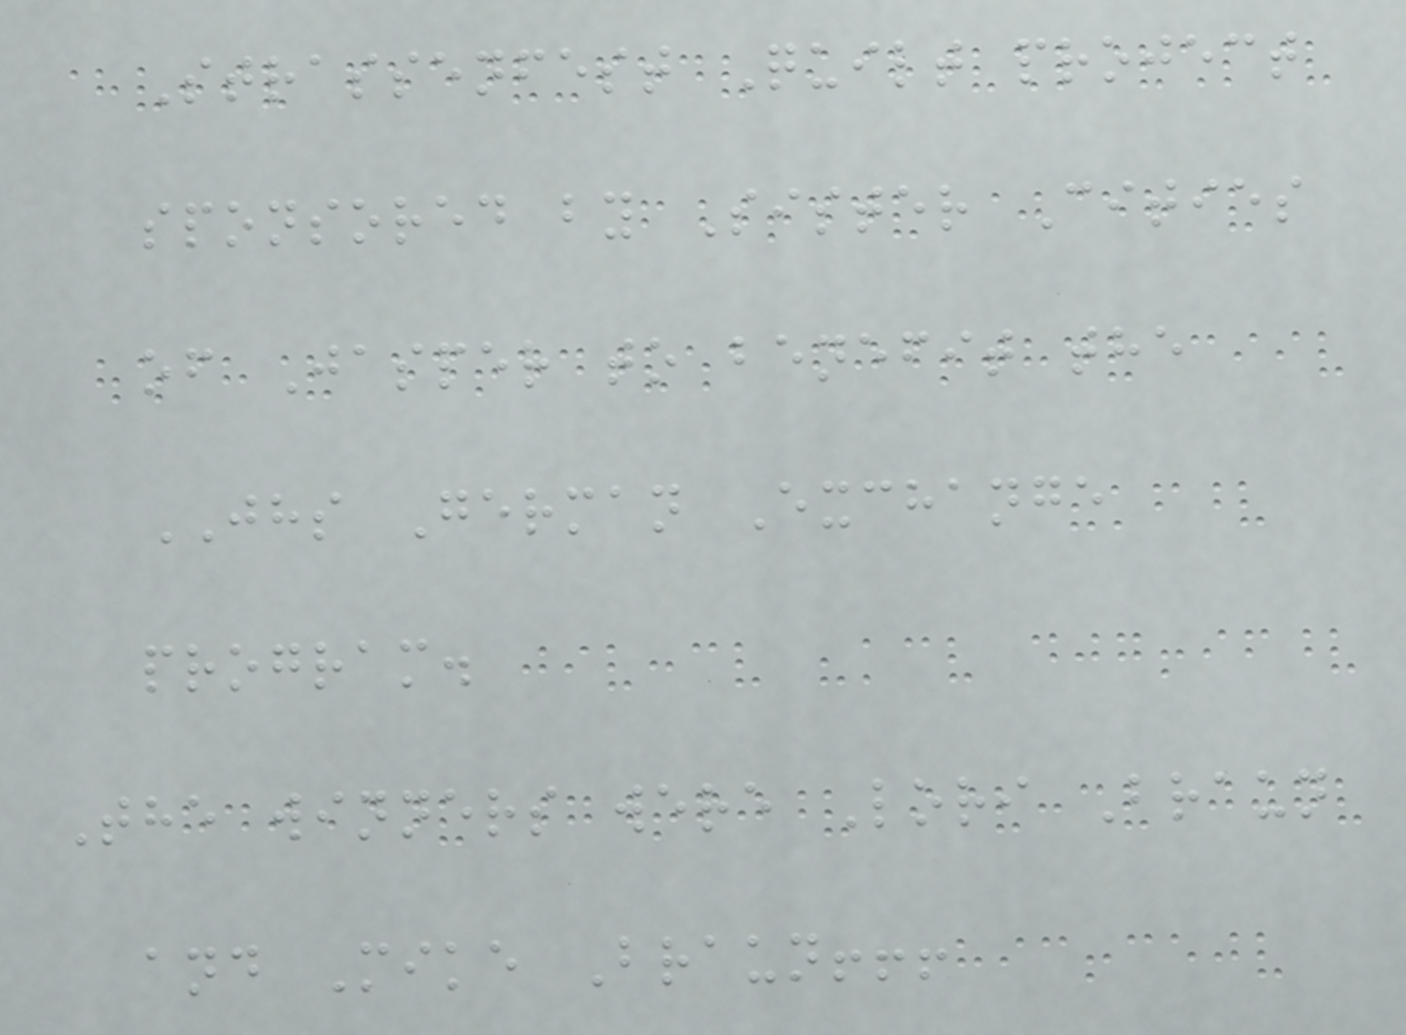Strassenfest Quilt project
sponsored by Sister Cities
of Jasper to benefit the
JHS German Exchange
program.
The winners were Lori Braun
and Mike Braun!!!
